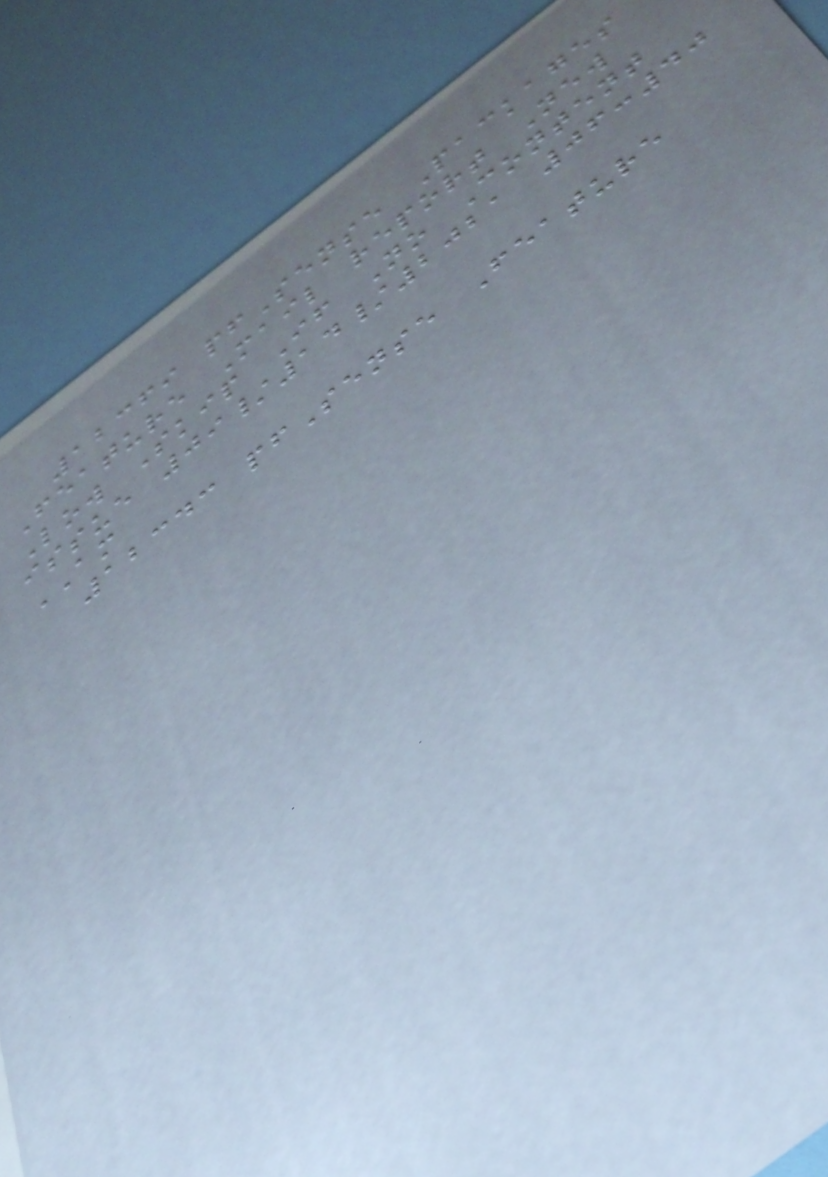12369 pfSense Packages
Feature Mail report New
Low Skip If No Content
issue 09/14/2021 06:40
AM
12343 pfSense Feature
